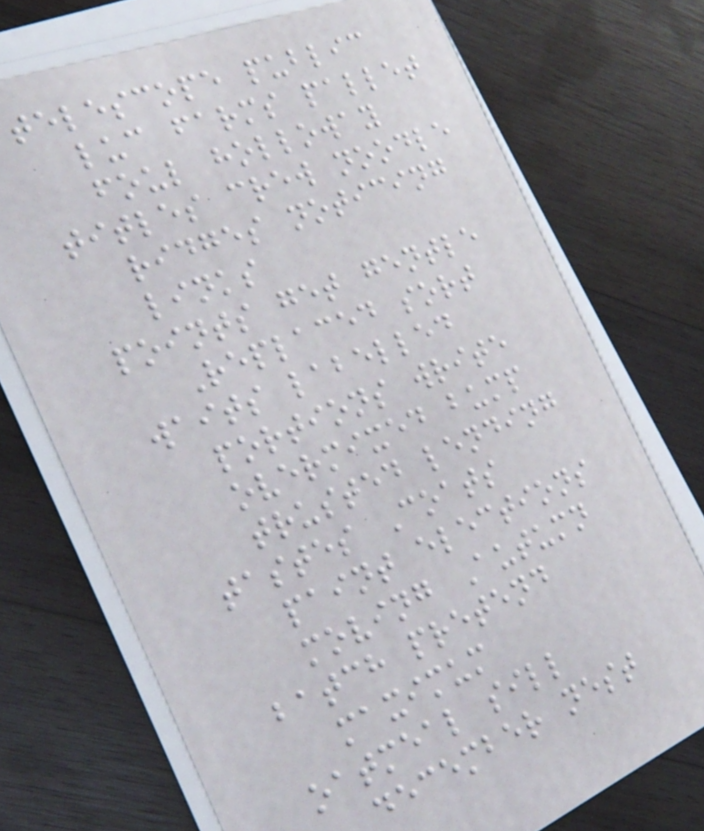telescope public
luc farms pallet
foul holloway
titles crew noodle
ridges noticing
links
points get gentle
Replaced sort
waits labelled
portions write
overmixed bump
trusted lending
tastes Coats
paint elections
moving Autumn
batch pretend
maximum
oatmeal sill
december nest
